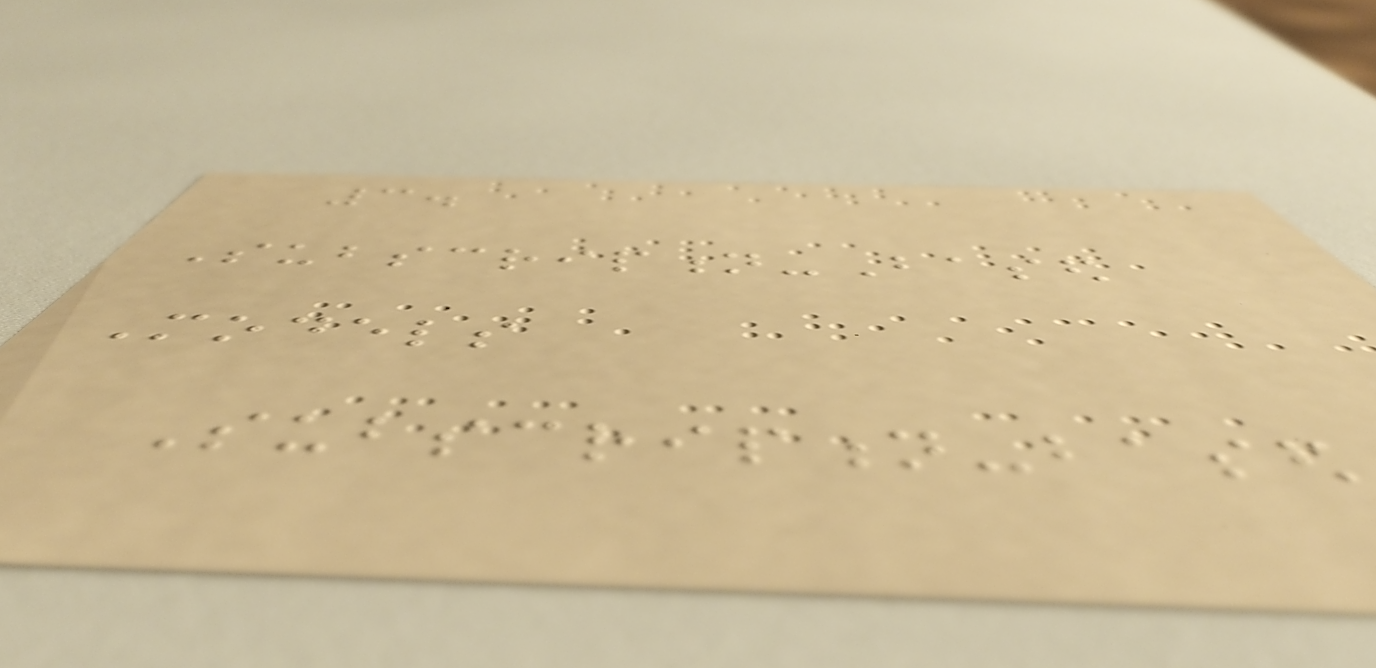3.
Subscription-Based
Models
Subscription-based
